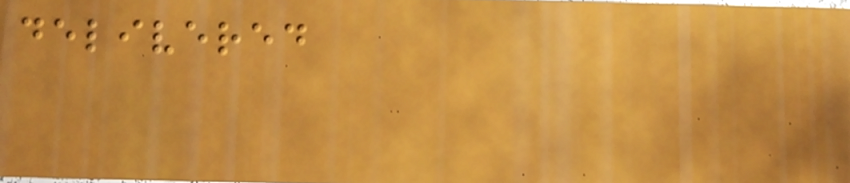delivered
